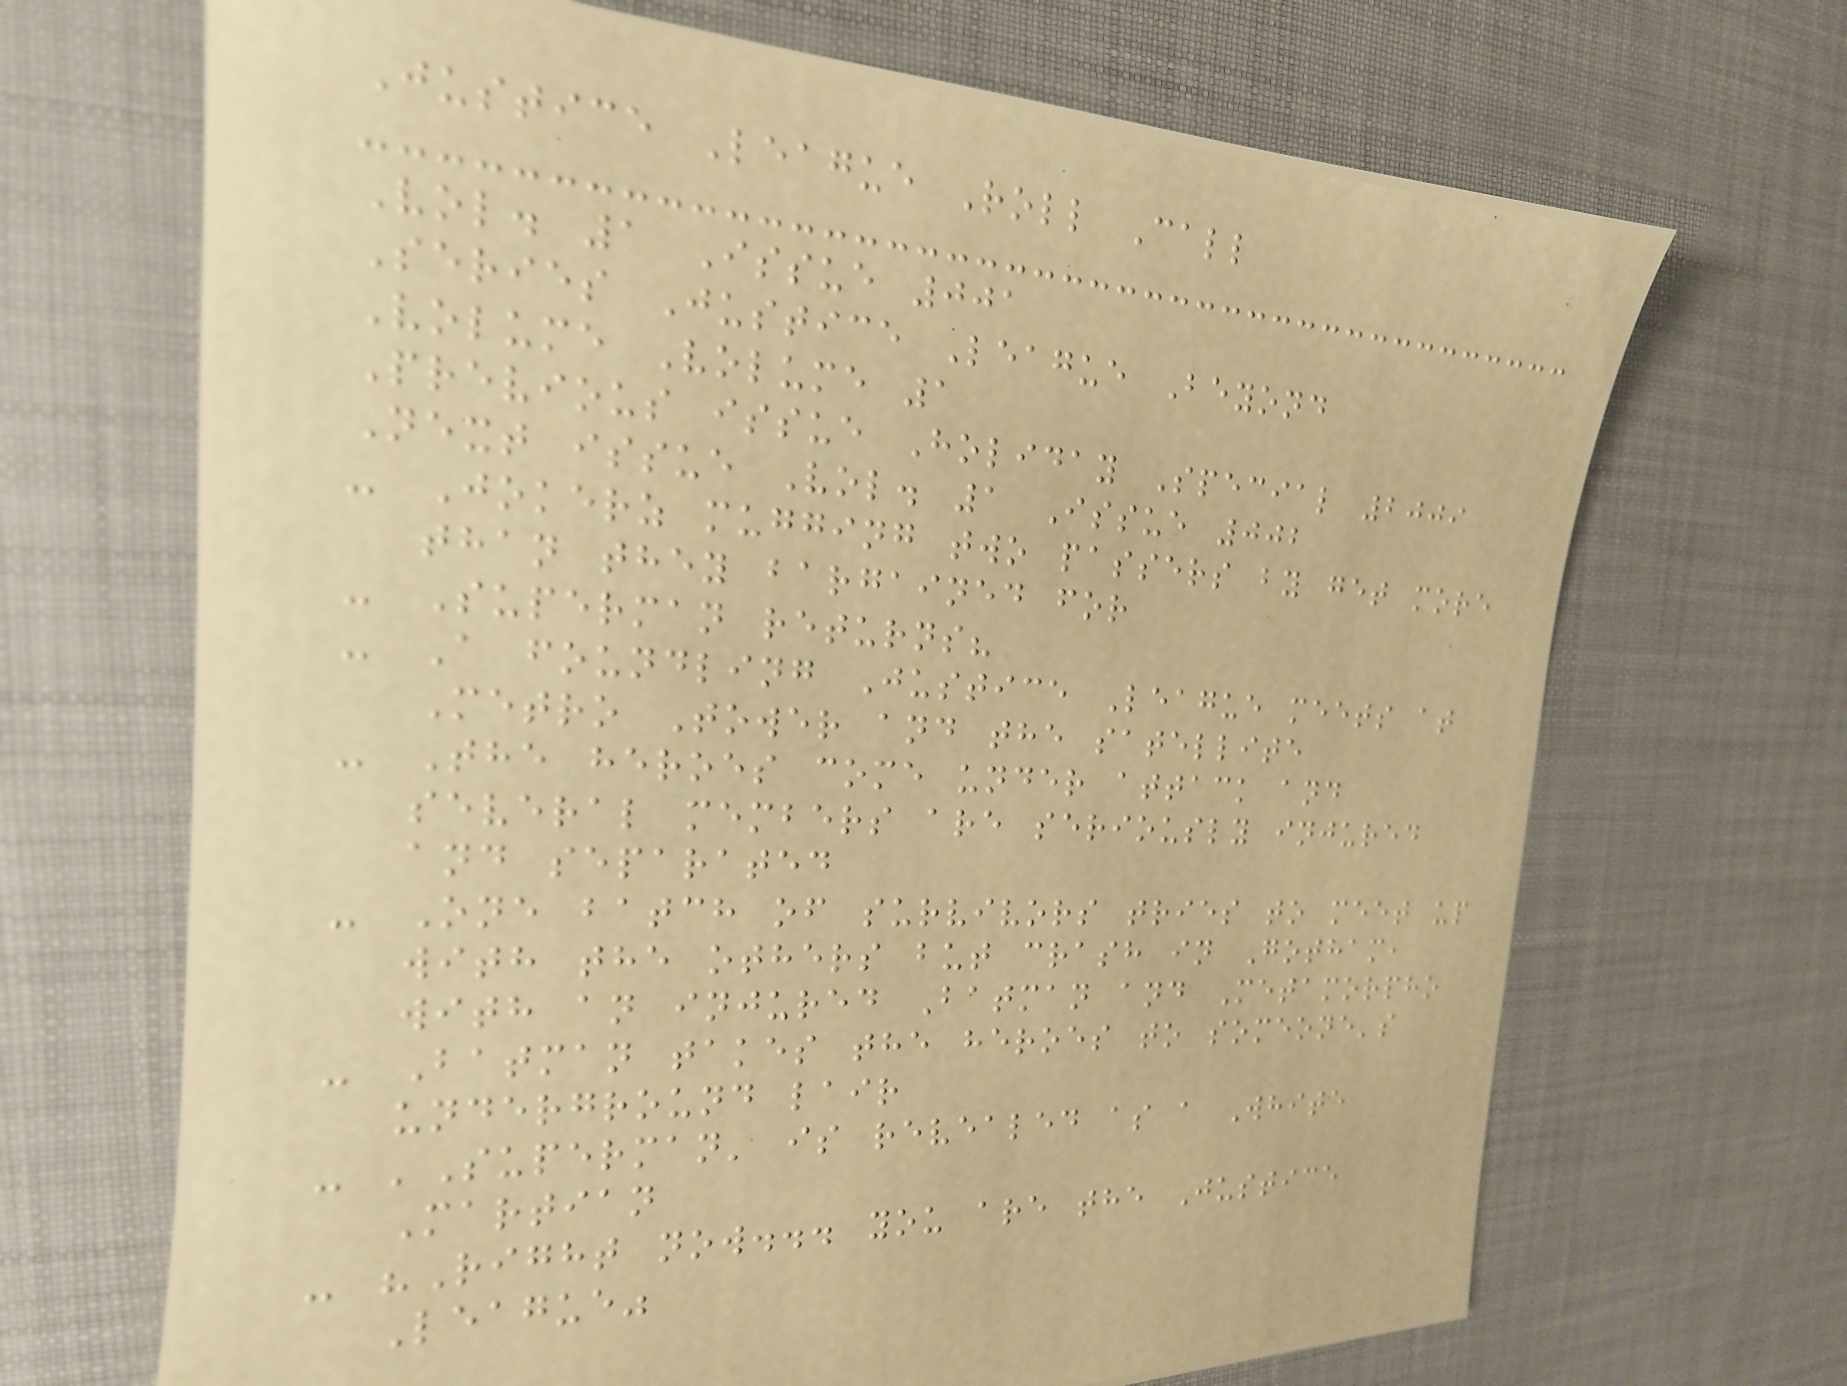Justice League Roll Call
Vol. 1 Issue 001
Series Justice League Beyond
Volume Volume 1
Previous issue Holiday Special 2009
Next issue Vol. 1 Issue 002
- Jokerz mugging two passers by get more
than they bargained for
- Superman returns?
- A foundling Justice League meets at
Metro Tower and the satellite
- The heroes come under attack and
several members are seriously injured
and separated
- One batch of survivors tries to meet up
with the others but crash in Gotham,
with an injured Batman and Metamorpho
- Batman takes the heroes to someone's
underground lair
- 'Superman' is revealed as a White
Martian
- "Right now... you are the Justice
League"
